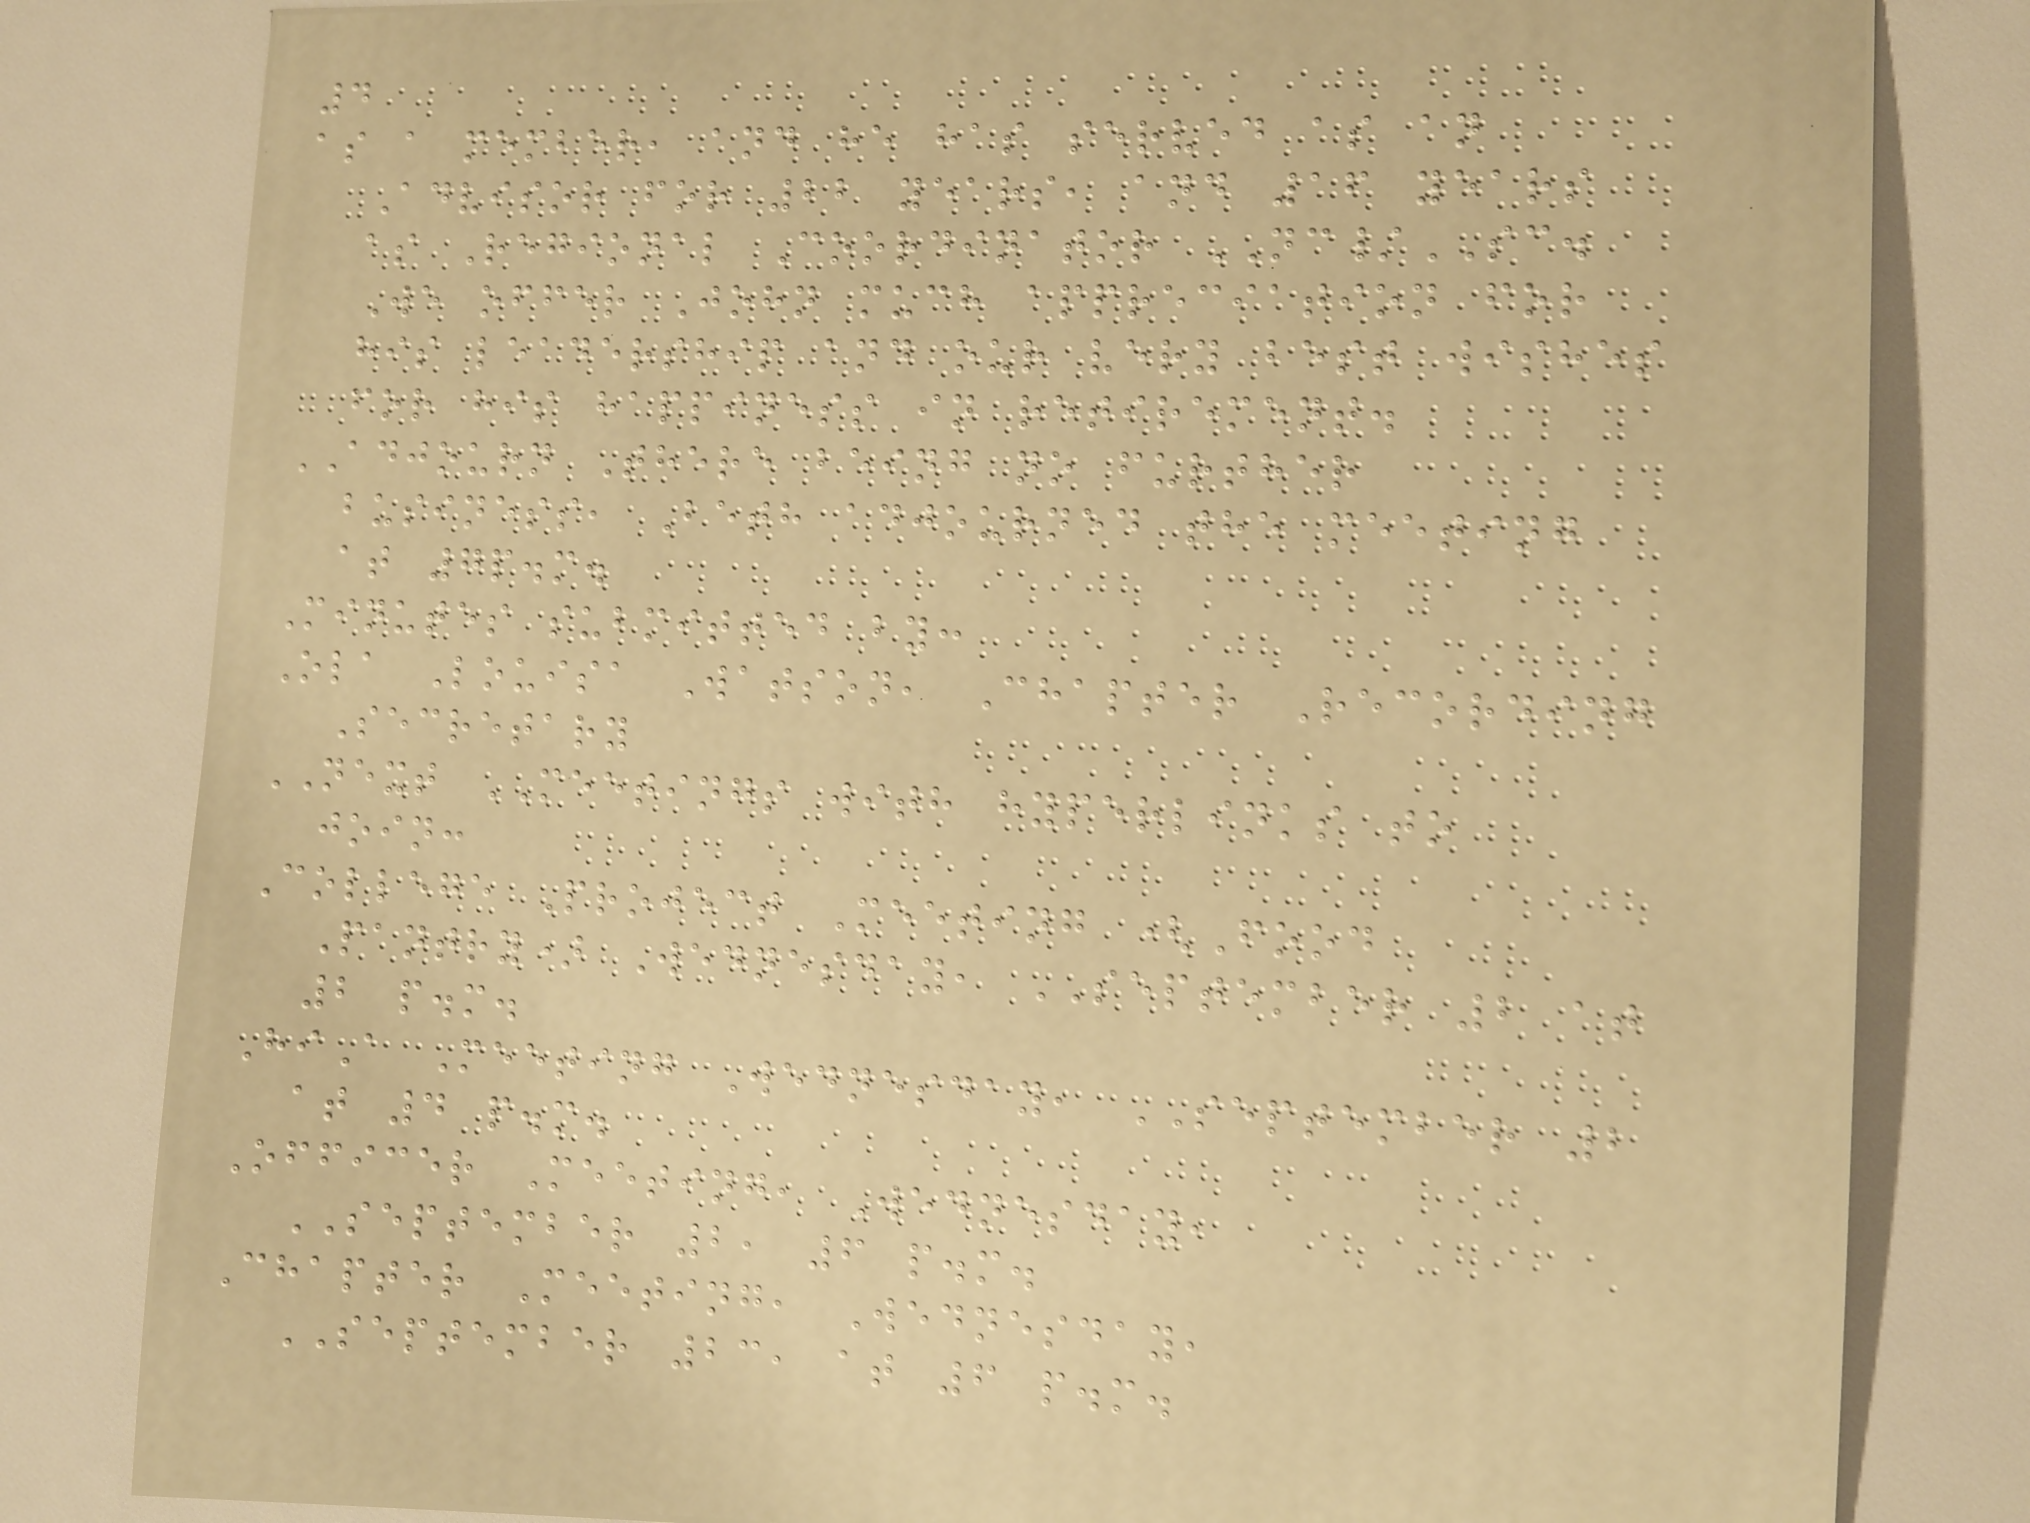4
as a member, and he has served as an
Advisor for 22 years, and 16 years
as Regional Coordinator NC/SC.
We offer John much appreciation for
his leadership and our very best wishes
for his happiness in retirement.
ADJOURN There being no further
business, Beth adjourned the meeting
at 7p.m.
Minutes submitted by:
Ola Louisa Watson, Chapter Recording
Secretary
NEXT MEETINGS with hyperlinks to
join:
College Project Meeting (Food
Pantry) Wednesday, SEPTEMBER 2 at
2 p.m.
HiA Meeting Wednesday, SEPTEMBER 2
at 4 p.m.
Officer Meeting, Wednesday,
SEPTEMBER 2, 6 p.m.
Chapter Meeting, Wednesday,
SEPTEMBER 23, at 6 p.m.
